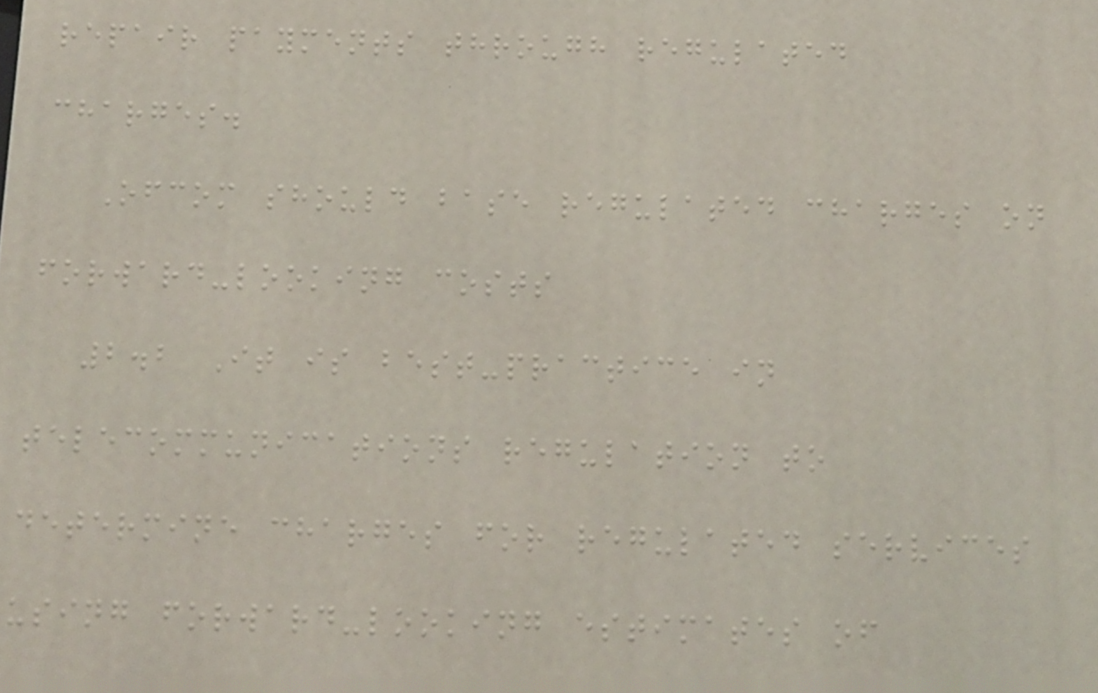repair payments through regulated
charges.
Ofcom should base regulated charges on
forward-looking costs
2.2 It is best-practice in
telecommunications regulation to
determine charges for regulated services
using forward-looking estimates of
